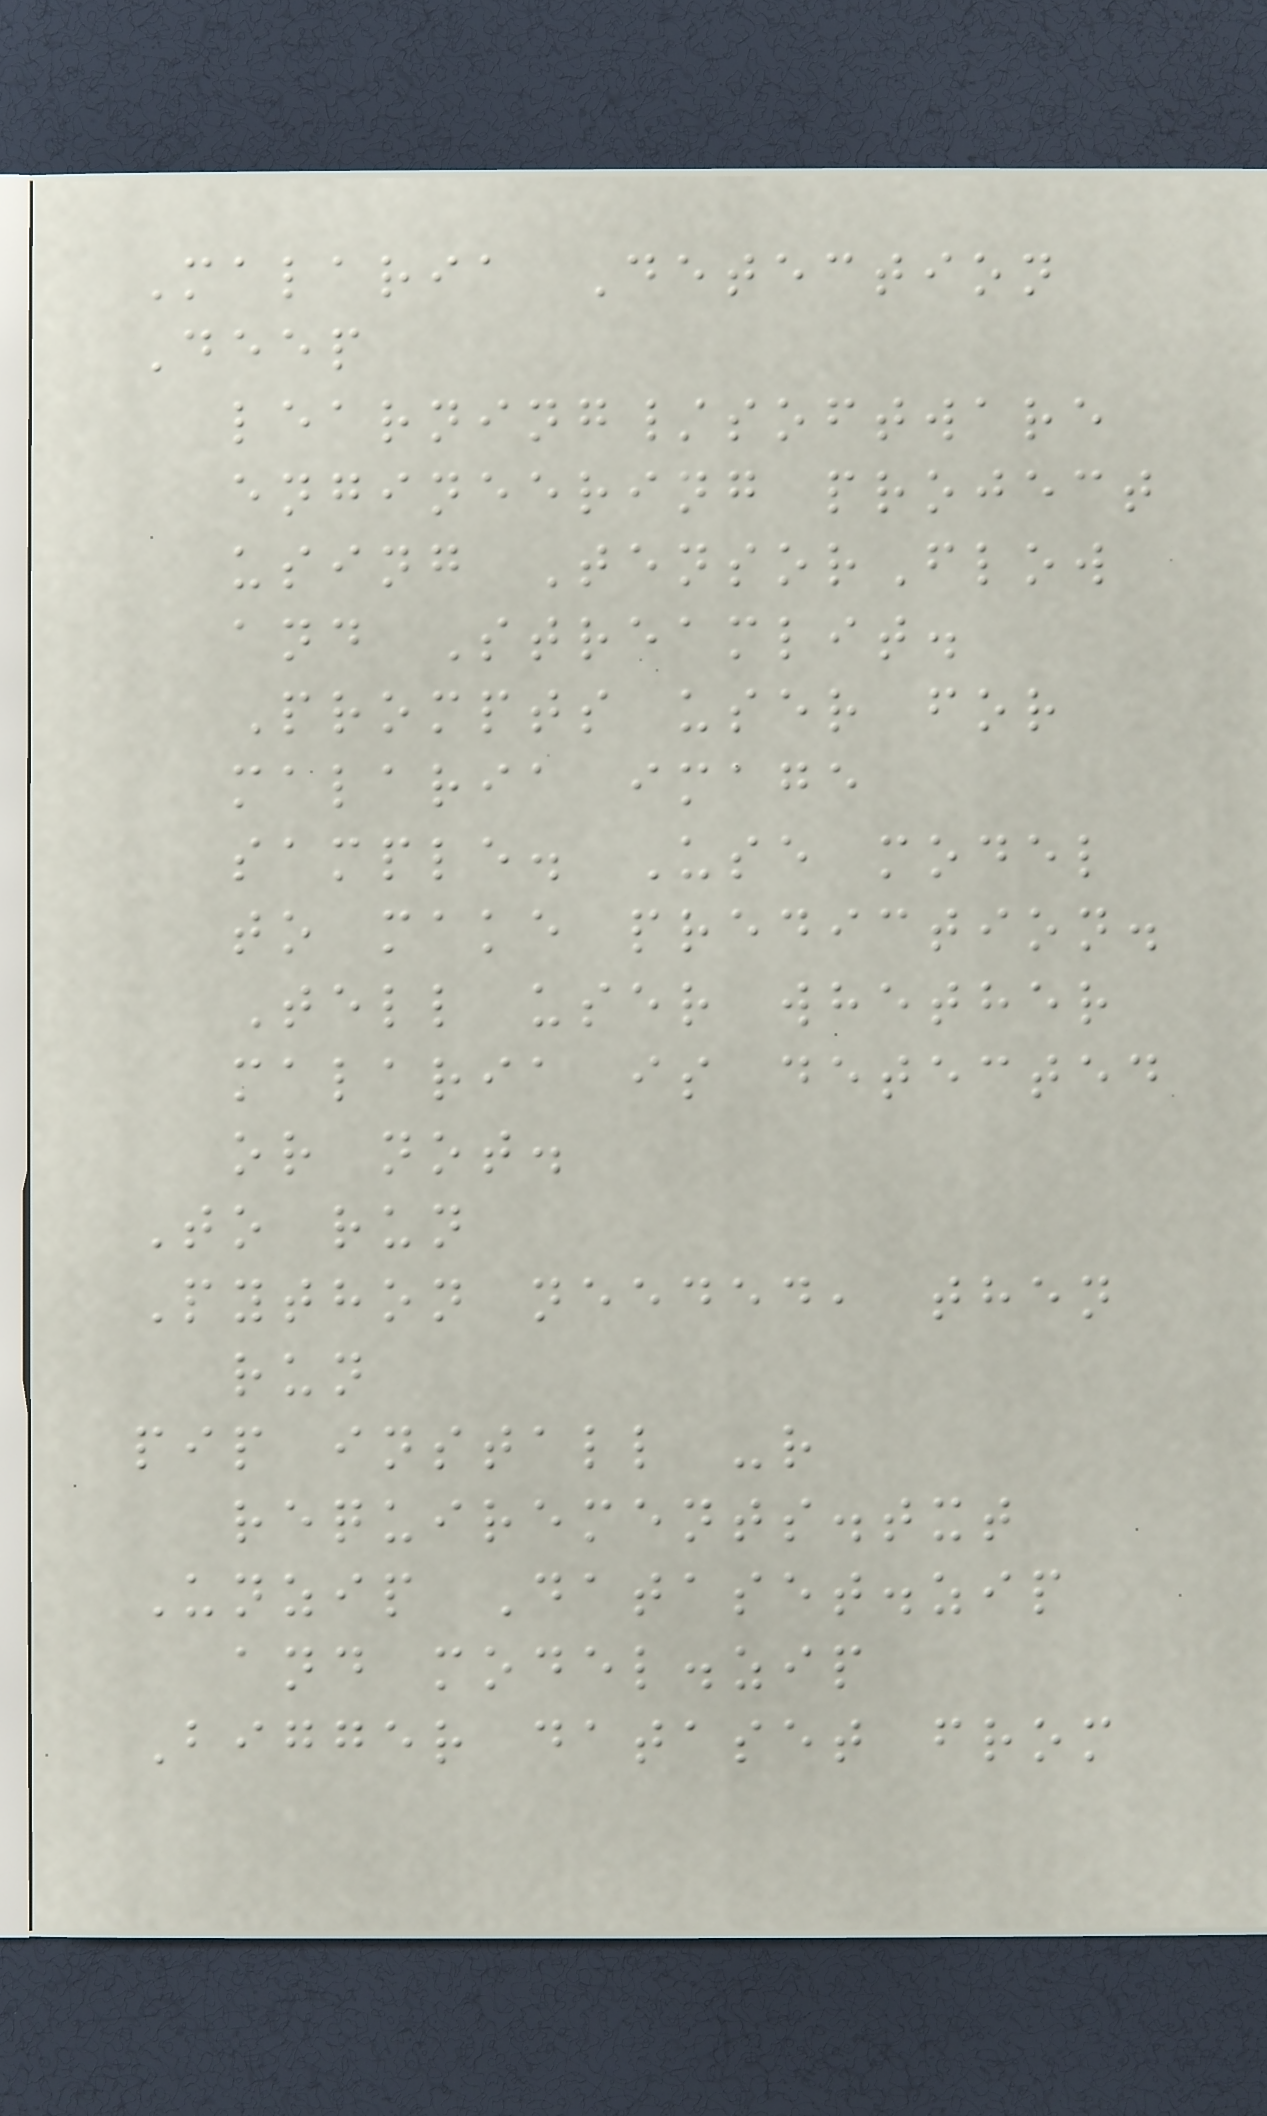Malaria Detection
Deep
learning/software
engineering project
using TensorFlow
and Streamlit.
Prompts user for
malaria image
sample. Use model
to make prediction.
Tell user whether
malaria is detected
or not.
To run
Python needed, then
run
pip install -r
requirements.txt
Unzip Dataset.zip
and model.zip
Bigger dataset from
